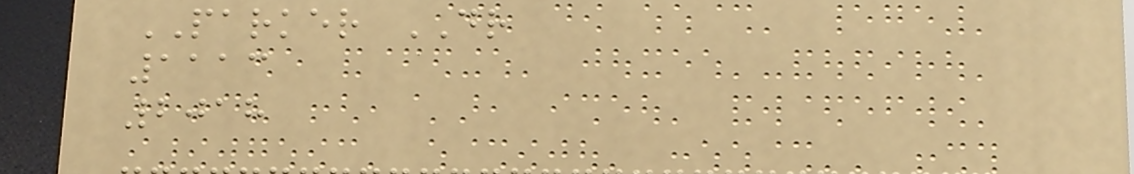PARKER DR
1113
2018
